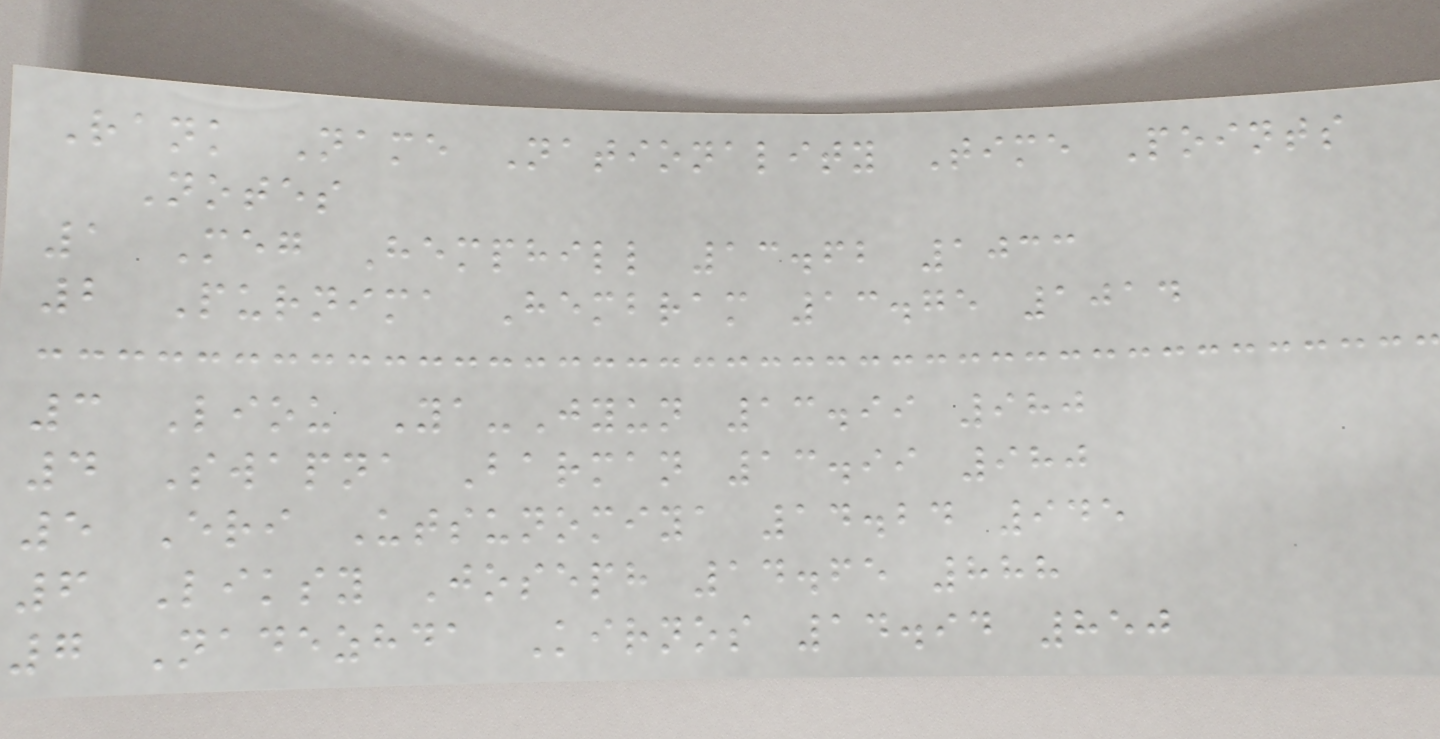Rank Name Nationality Time Points
Notes
1 Meg Hemphill 13.62 1033
2 Purnima Hembram 13.75 1014
3 Liou Ya-Jyun 13.99 980
4 Swapna Barman 13.99 980
5 Eri Utsunomiya 14.24 945
6 Liksy Joseph 14.65 888
7 Nadezhda Kirnos 14.94 850
